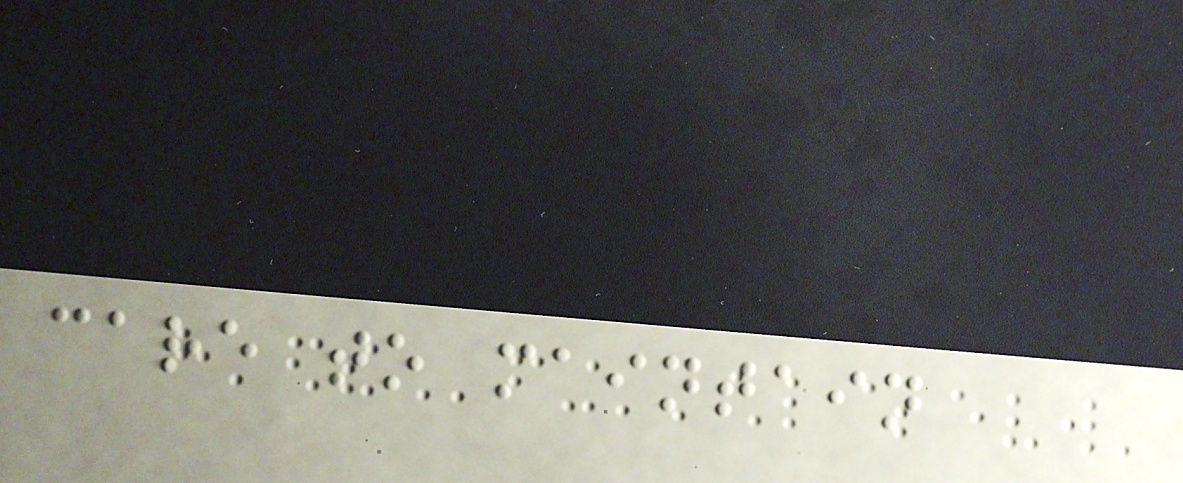care to maintain
